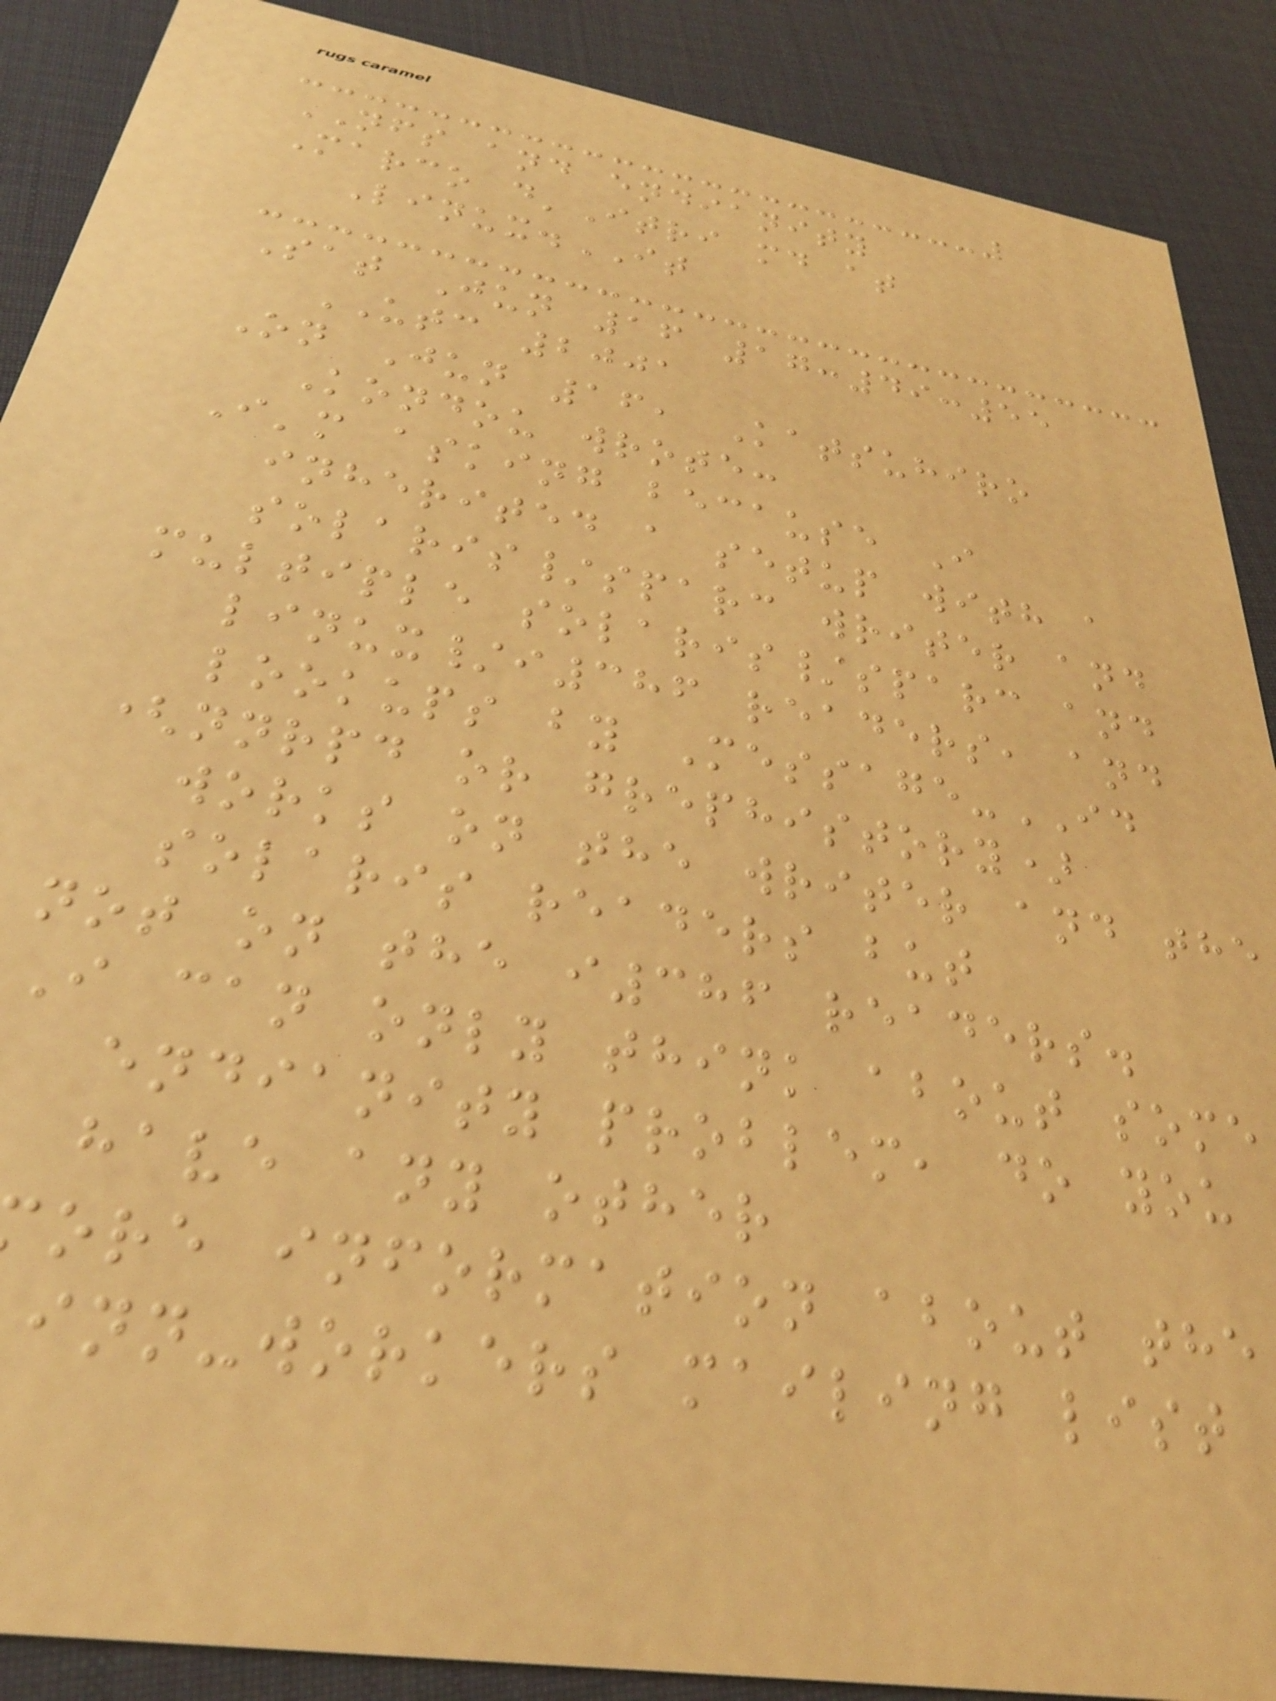NFS and endianity
Marco d'Itri md at
Linux.IT
Sat Jun 16 17:49:55
UTC 2001
On Jun 16, Katsuhiro
Kondou wrote:
I'm asking because I
inherited a setup with a
solaris/sparc writer and
multiple solaris/sparc and
linux/i386 readers, and
lookups by Message-ID
(nnrpd or grephistory)
works on the writer and the
solaris readers but
not on the i386 readers.
I can only think about some
endianity problem, do you
have any other
ore information about the
inn-workers mailing list
